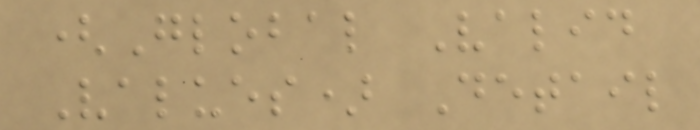(Global Valid
Values) Detail
